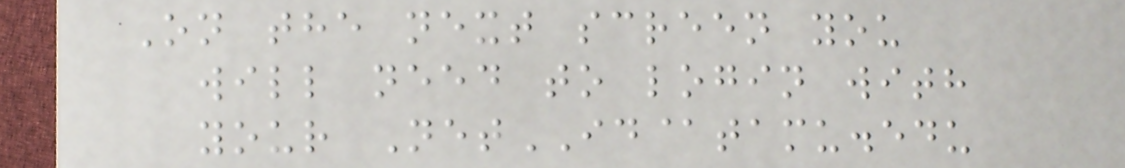On the next screen you
will need to login with
your NetID@tamu.edu
